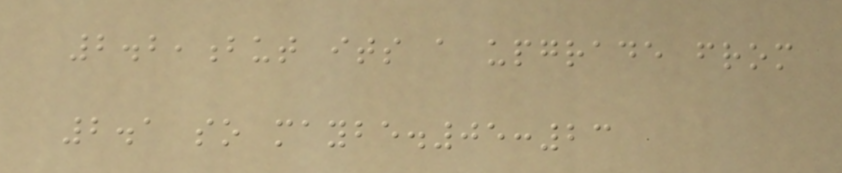2.2,but its a upgrade from
2.1 so maybe.05:23
